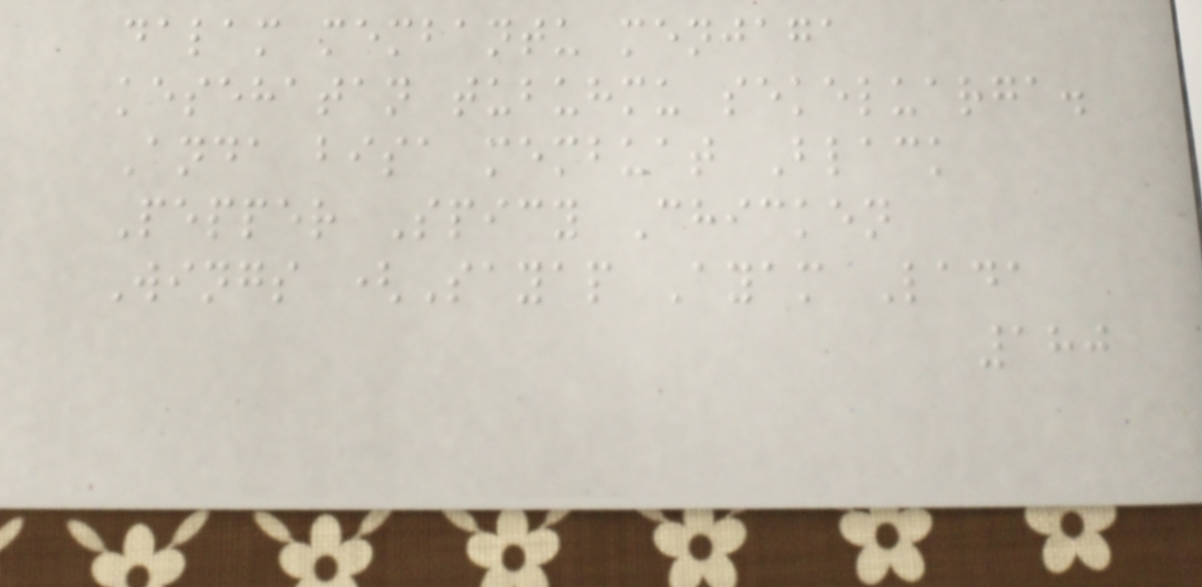dalam membantu menjaga
kesehatan tubuhmu sekeluarga.
Anda bisa membuat Black
Pepper Spicy Chicken
Wings (Sayap Ayam Lada
180
